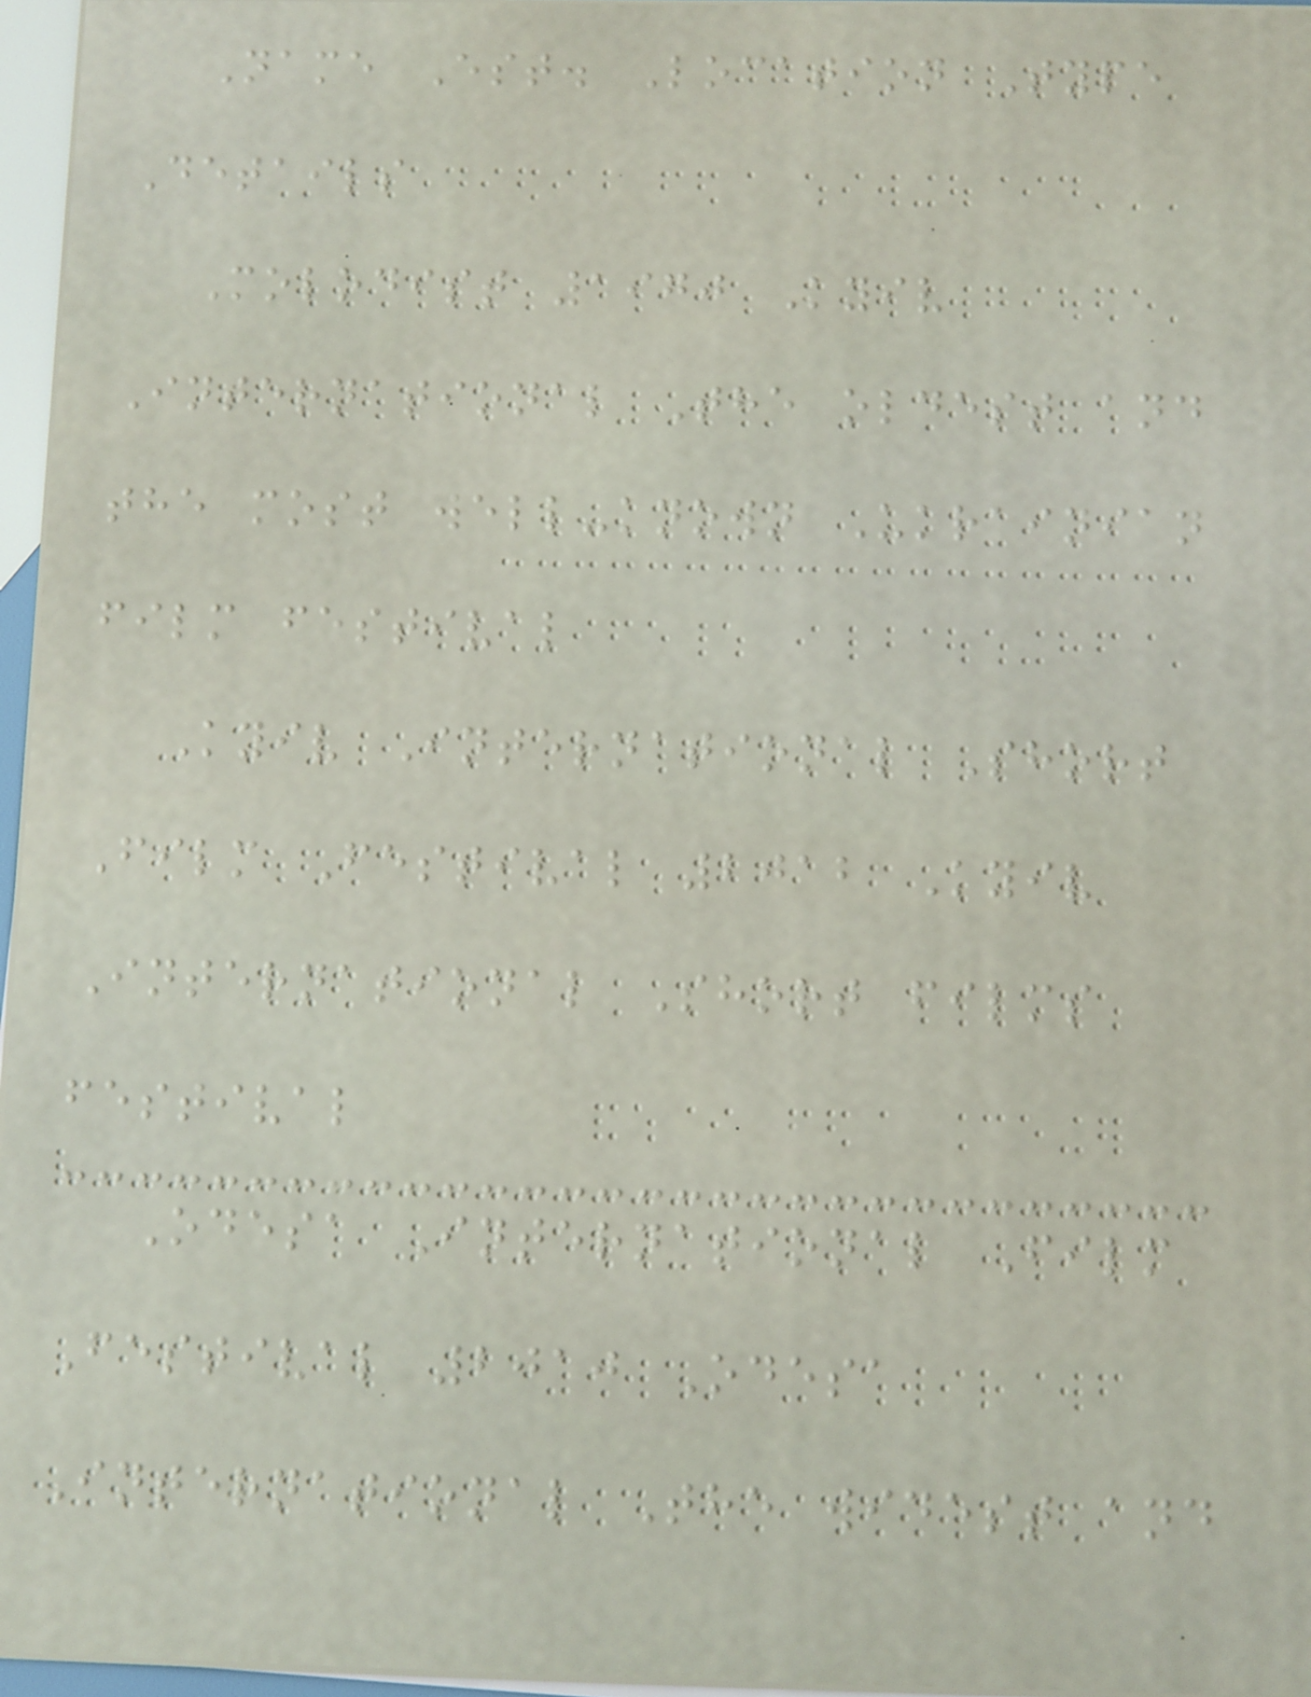Name Est. Location Type
Details
Molodist 1970 Kyiv
International The oldest and
the most well-known Ukrainian
film festival
Kyiv International Short
Film Festival 2012 Kyiv
International Short films
festival
Odesa International Film
Festival 2010 Odesa
International The widest and
